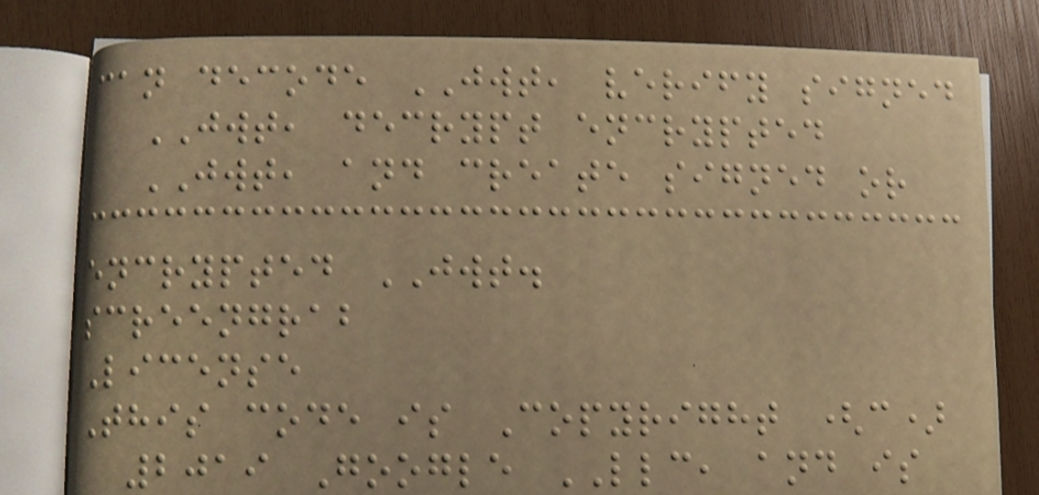can decode JWT, verify signed
JWT, decrypt encrypted
JWT, and create signed or
encrypted JWT.
screengrab
License
This code is Copyright (c)
2019 Google LLC, and is
